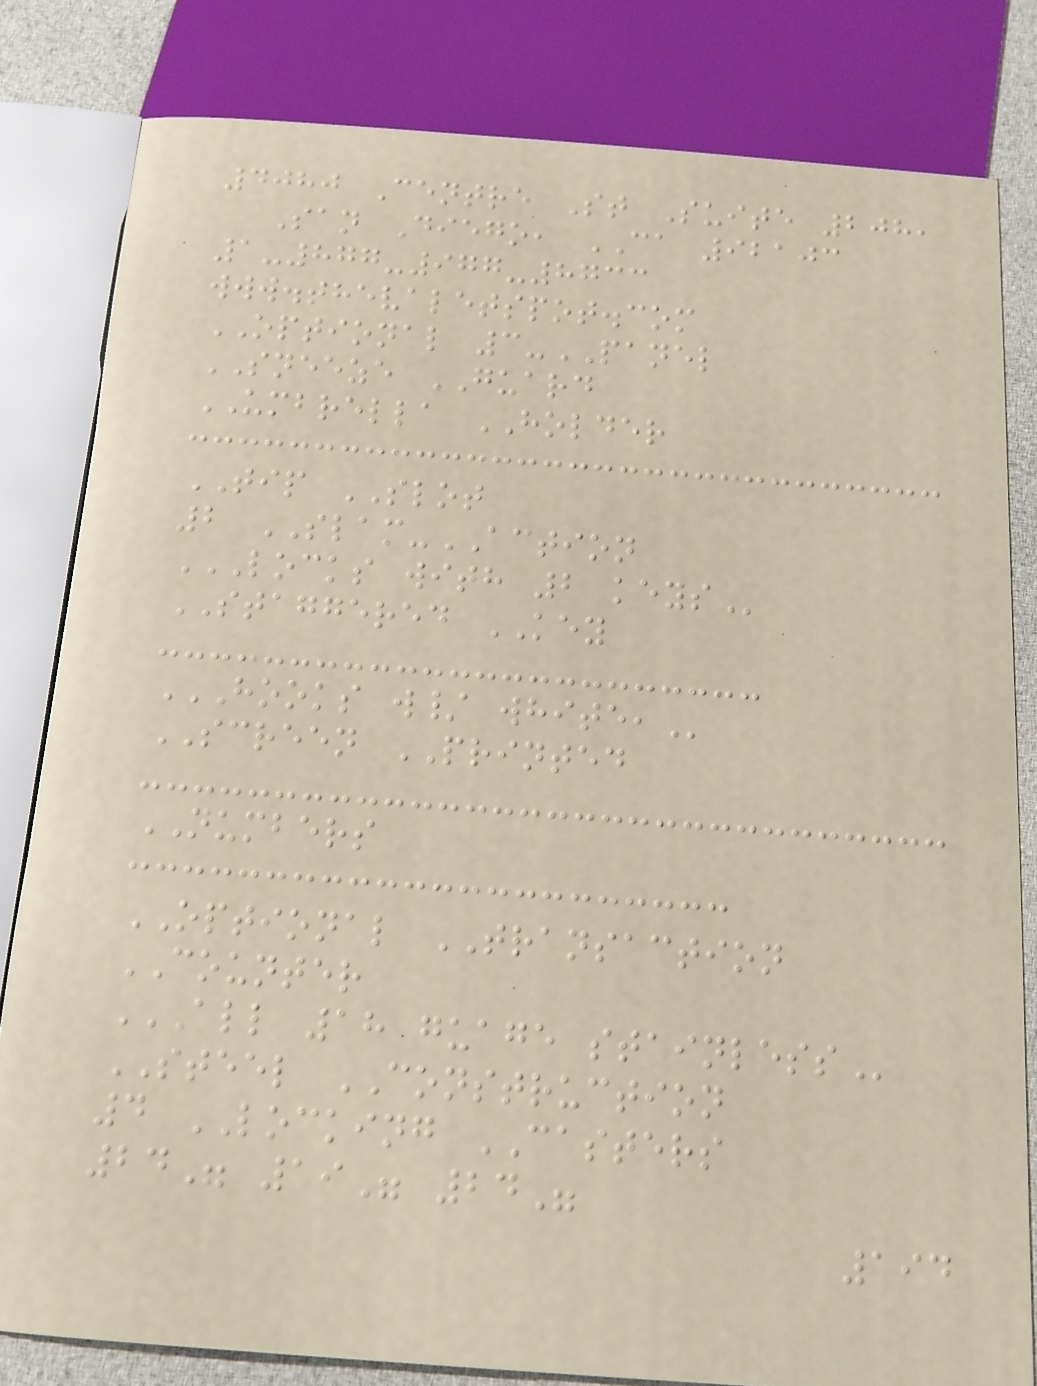4080 Centre St Suite 208,
San Diego, CA 92103
1-877-977-8733
www.thevaletspot.com
OPTIONAL 3-PANEL
SNEEZE GUARD
UMBRELLA HOLDER
TIP SLOT
2 SLAM-ACTION
LOCKS WITH 2 KEYS
STAGGERED KEY
HOOKS W/ WHITE,
SCREEN PRINTED
NUMBERS
OPTIONAL TRANSACTION
COUNTER
ALL 18 GUAGE STAINLESS
STEEL CONSTRUCTION
4 LOCKING CASTERS
24" 19" 24"
194
